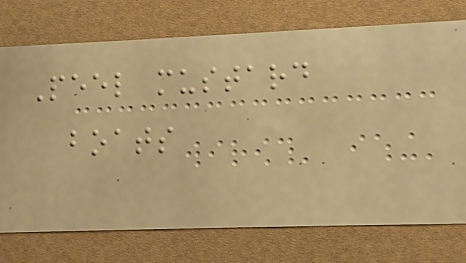Peel mustard
boats
